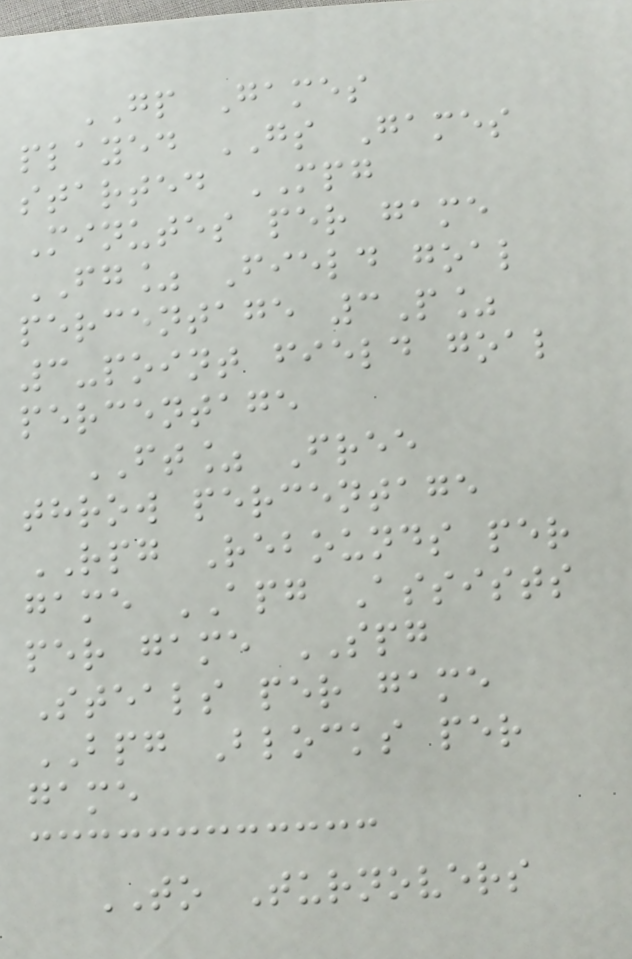GP Games
played GS Games
started MPG
Minutes per game
FG% Field goal
percentage 3P%
3-point field goal
percentage
FT% Free
throw percentage
RPG Rebounds per
game APG Assists
per game SPG
Steals per game
BPG Blocks per
game
TO Turnovers
